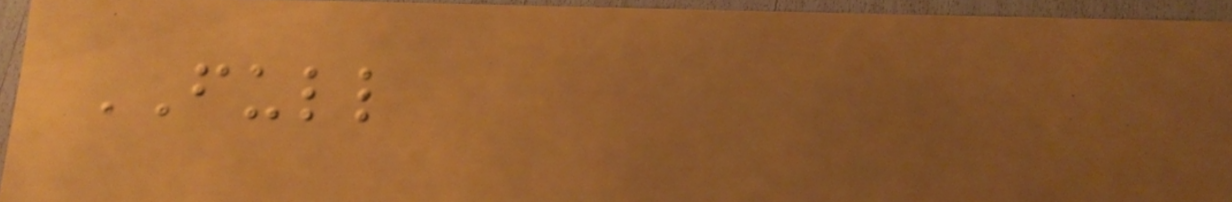FULL
